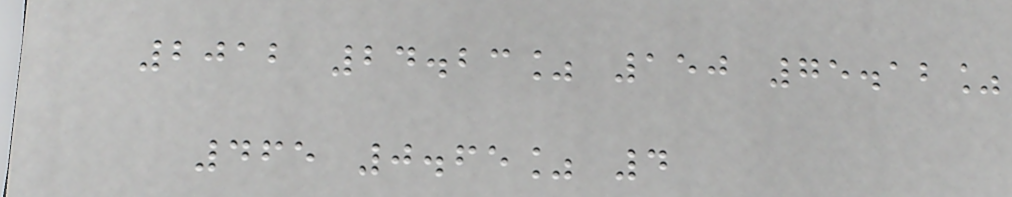2012 24.23% 150 75.12%
465 0.65% 4
